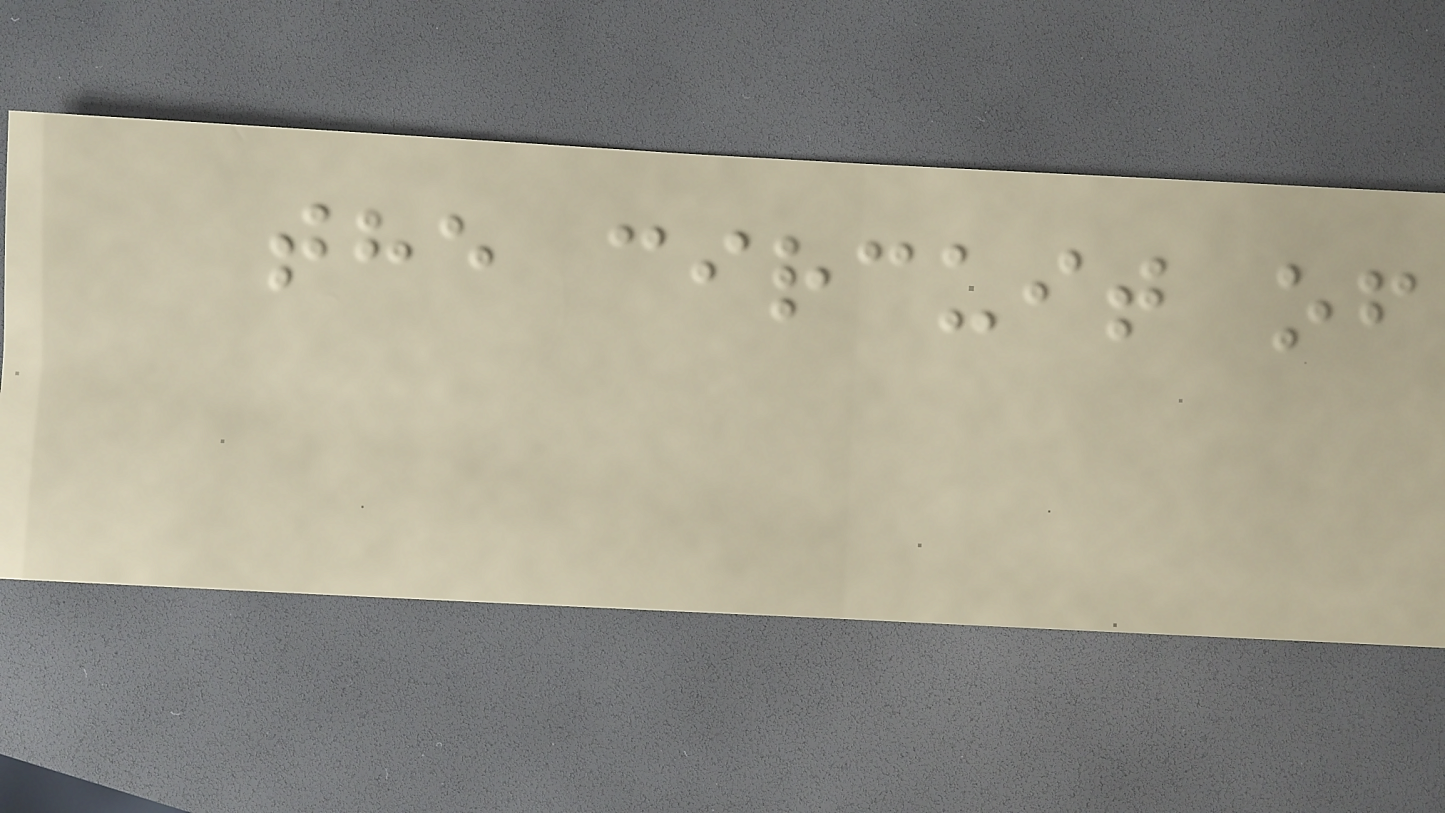the circuit of
